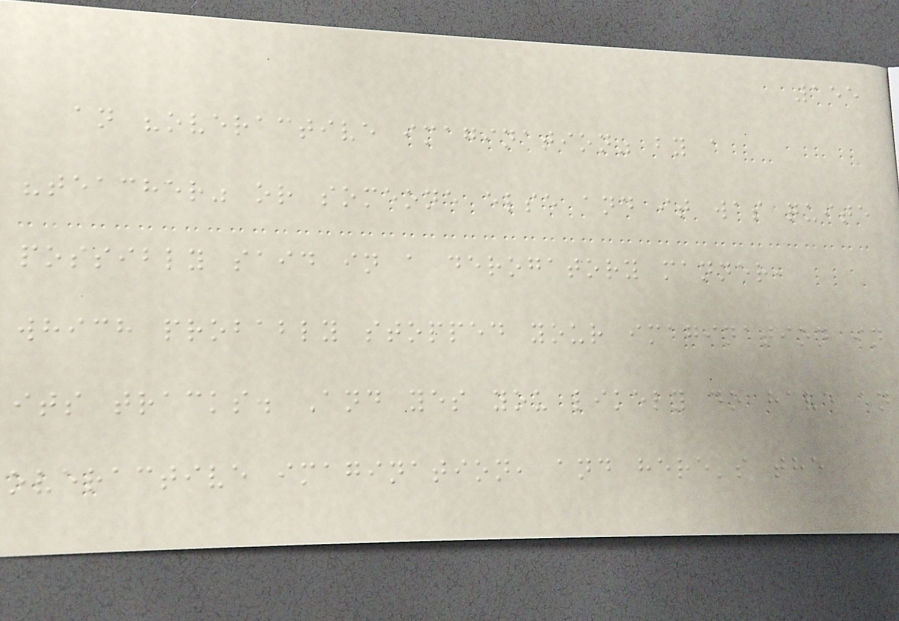155
an "overactive imagination" by a
"teacher" or someone else and it was quite
possibly said in a derogatory manner,
which probably stopped your imagination in
its tracks. And yes you likely do have an
overactive imagination, and here's the
